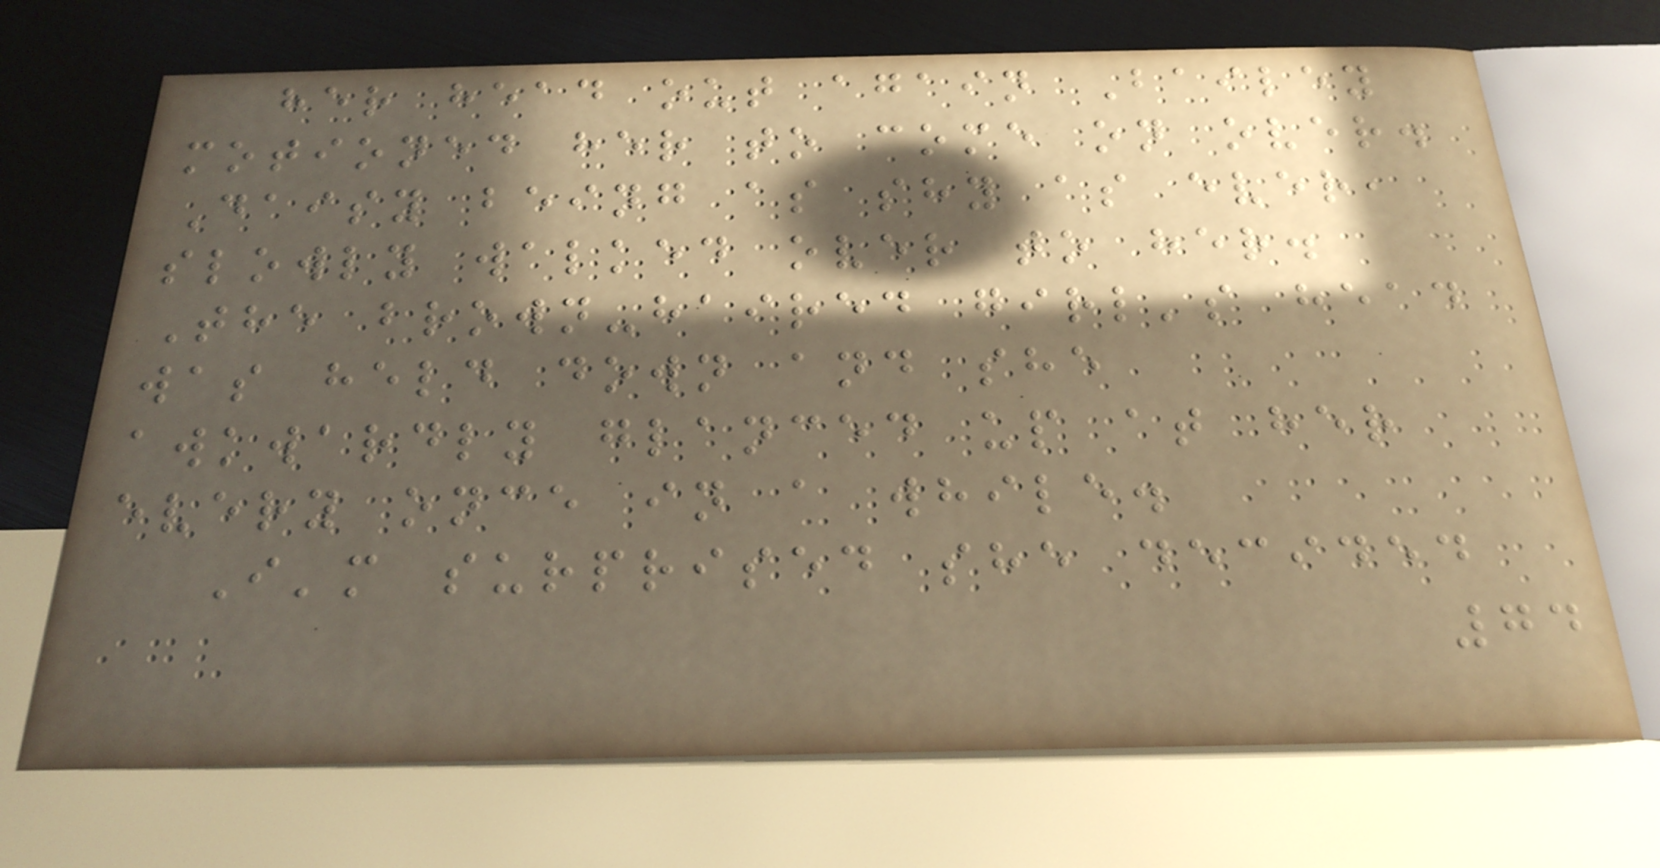her head out again Bailey
motioned her to come on over.
Daisy being as shy as ever,
slowly walked over to her.
The brown-haired girl's head
was held down and she
awkwardly glanced up at her
every once in a while.
I'm surprised she decided
74
